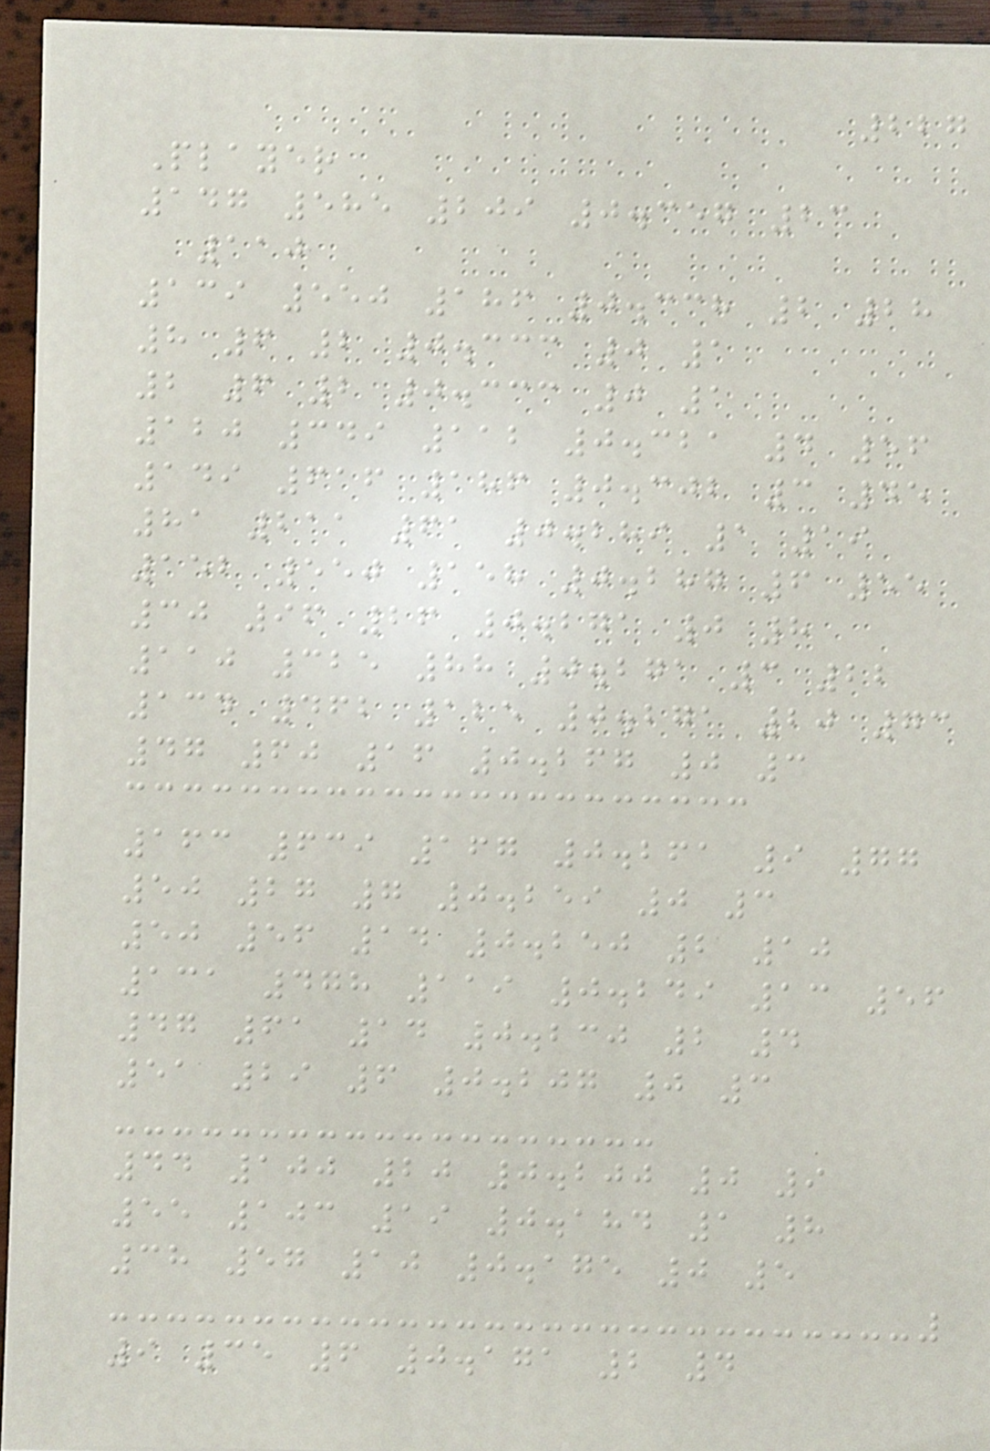227
Player
147 585 209 0.357 23
110
139 550 186 0.338 2 28
8 6 2 0.333 0 1
2 6 2 0.333 0 1
120 349 112 0.321 4 56
149 616 186 0.302 3 45
81 211 61 0.289 1 19
152 550 158 0.287 6 55
30 96 26 0.271 0 8
110 325 88 0.271 3 22
134 462 125 0.271 20 73
47 60 16 0.267 0 3
163 639 167 0.261 9 77
50 27 7 0.259 0 3
50 56 14 0.250 2 10
131 478 119 0.249 13 56
47 61 14 0.230 2 4
51 29 6 0.207 0 3
44 100 20 0.200 0 9
55 103 19 0.184 1 8
38 57 10 0.175 0 5
9 35 6 0.171 2 4
